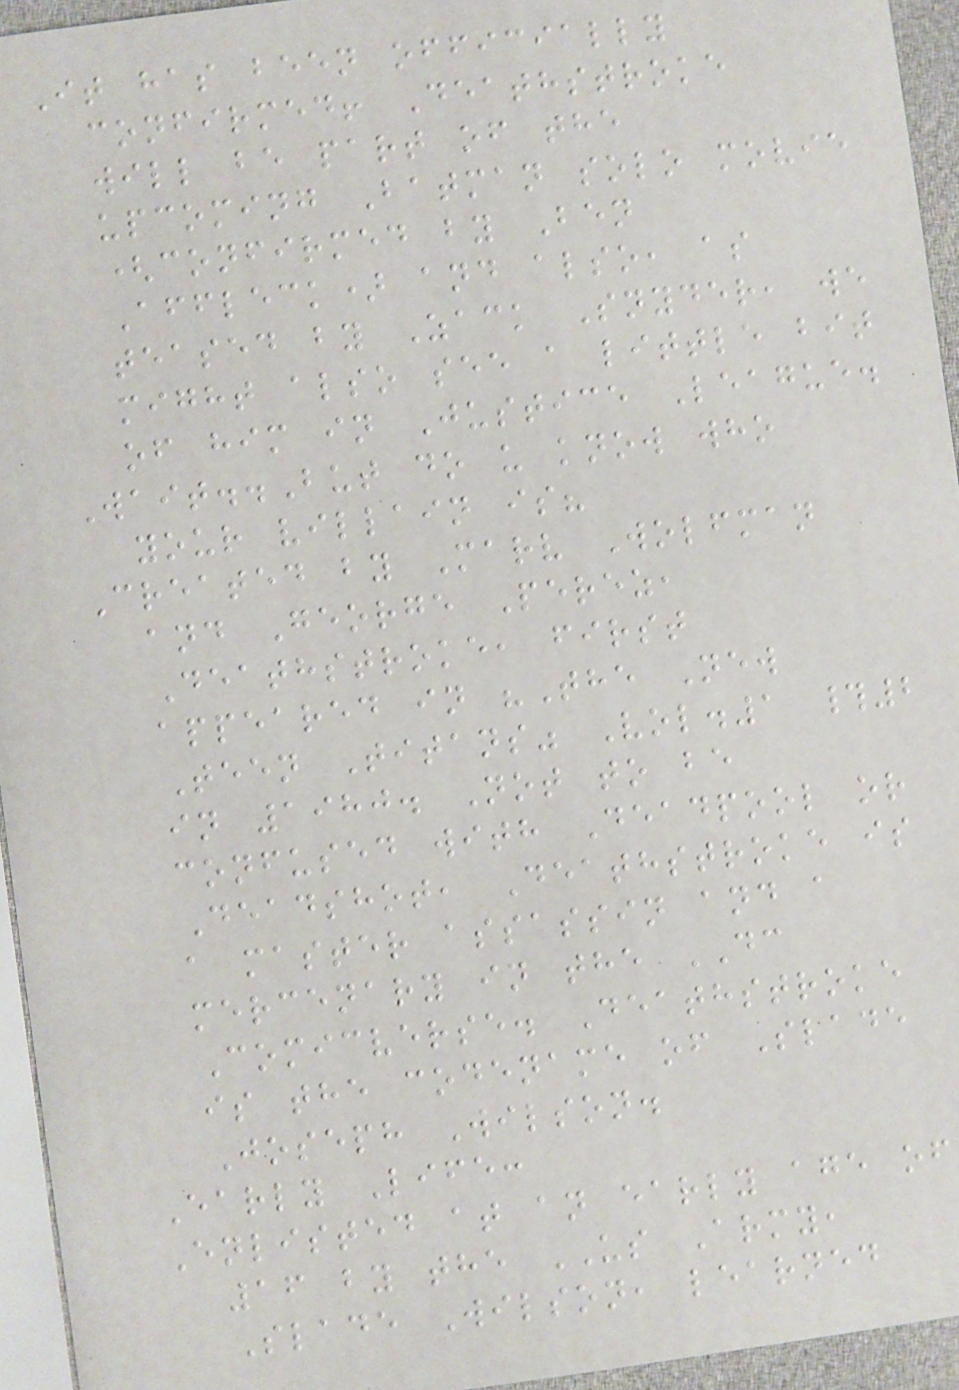It has been officially
confirmed! Deathstroke
will be part of the
upcoming Batman solo movie
(confirmed by Ben
Affleck) and also, as
teased by Zack Snyder, we
might also see a little bit
of him in Justice League.
Wait..But do u know who
your villain is?
Created by Marv Wolfman
and George Perez,
Deathstroke, first
appeared in "The New
Teen Titans" Vol.1 #2
in 1980. Not to be
confused with Deadpool or
Deadshot, Deathstroke is
a master assassin and a
mercenary in the DC
Comicverse. Deathstroke
is the codename of Slade
Joseph Wilson.
Early Life:
Enlisted at an early age of
16 by the US Army,
Slade Wilson, learned
